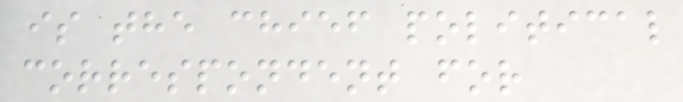is the chief political
correspondent for
